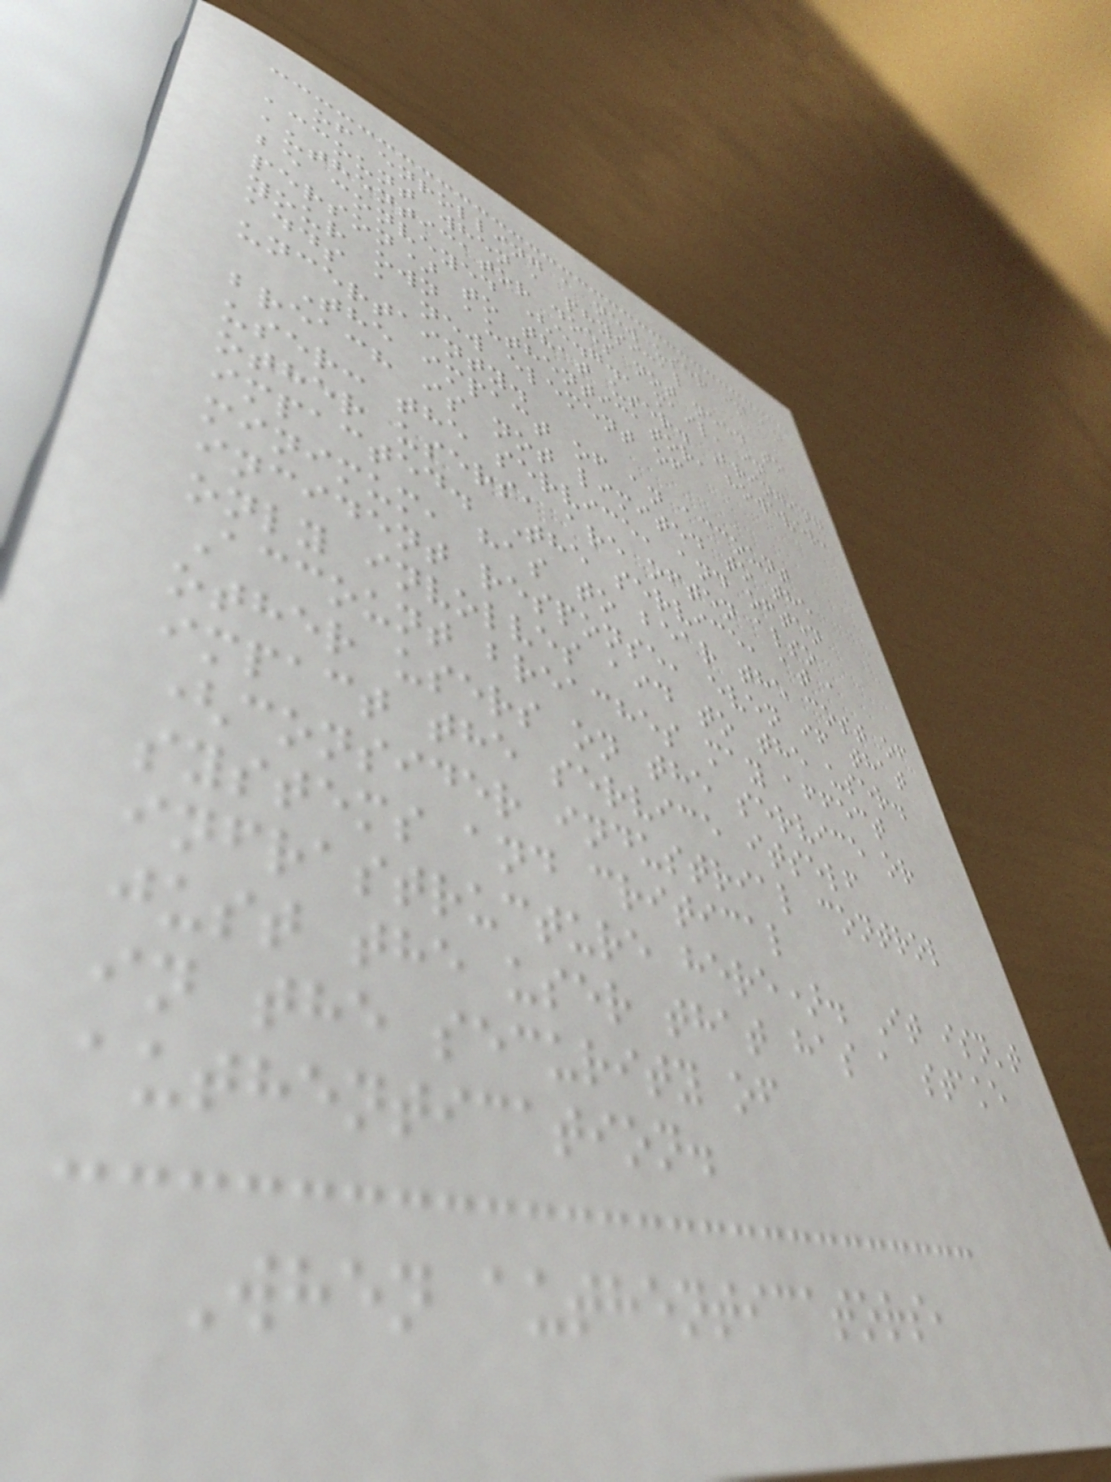of enrolling a new user in an
account when a physical
authenticator does not need to
be conveyed (e.g., mail, in
person) to that user. Bringing
your own authenticator, however,
adds a new element of
uncertainty.
The impact of an account
breach is not limited to the
user: the service, and often
other users, are often also
impacted. The service, at a
minimum, has to bear the cost of
incident response, even if that
only involves aid to the user.
Account breaches may affect
other users on the service or
impact the service itself
(consider industrial control
systems and critical
infrastructure here). It isn't
just the user that has a stake
in the security of
authentication.
When authenticators,
